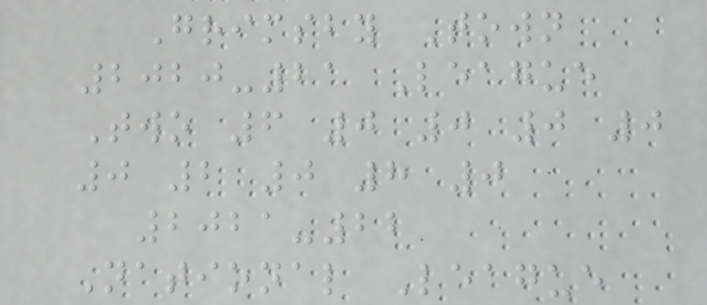Grimsby Town
2020-21 League
Two 6 0 0 0 0
0 2 0 8 0
2021-22
National League
